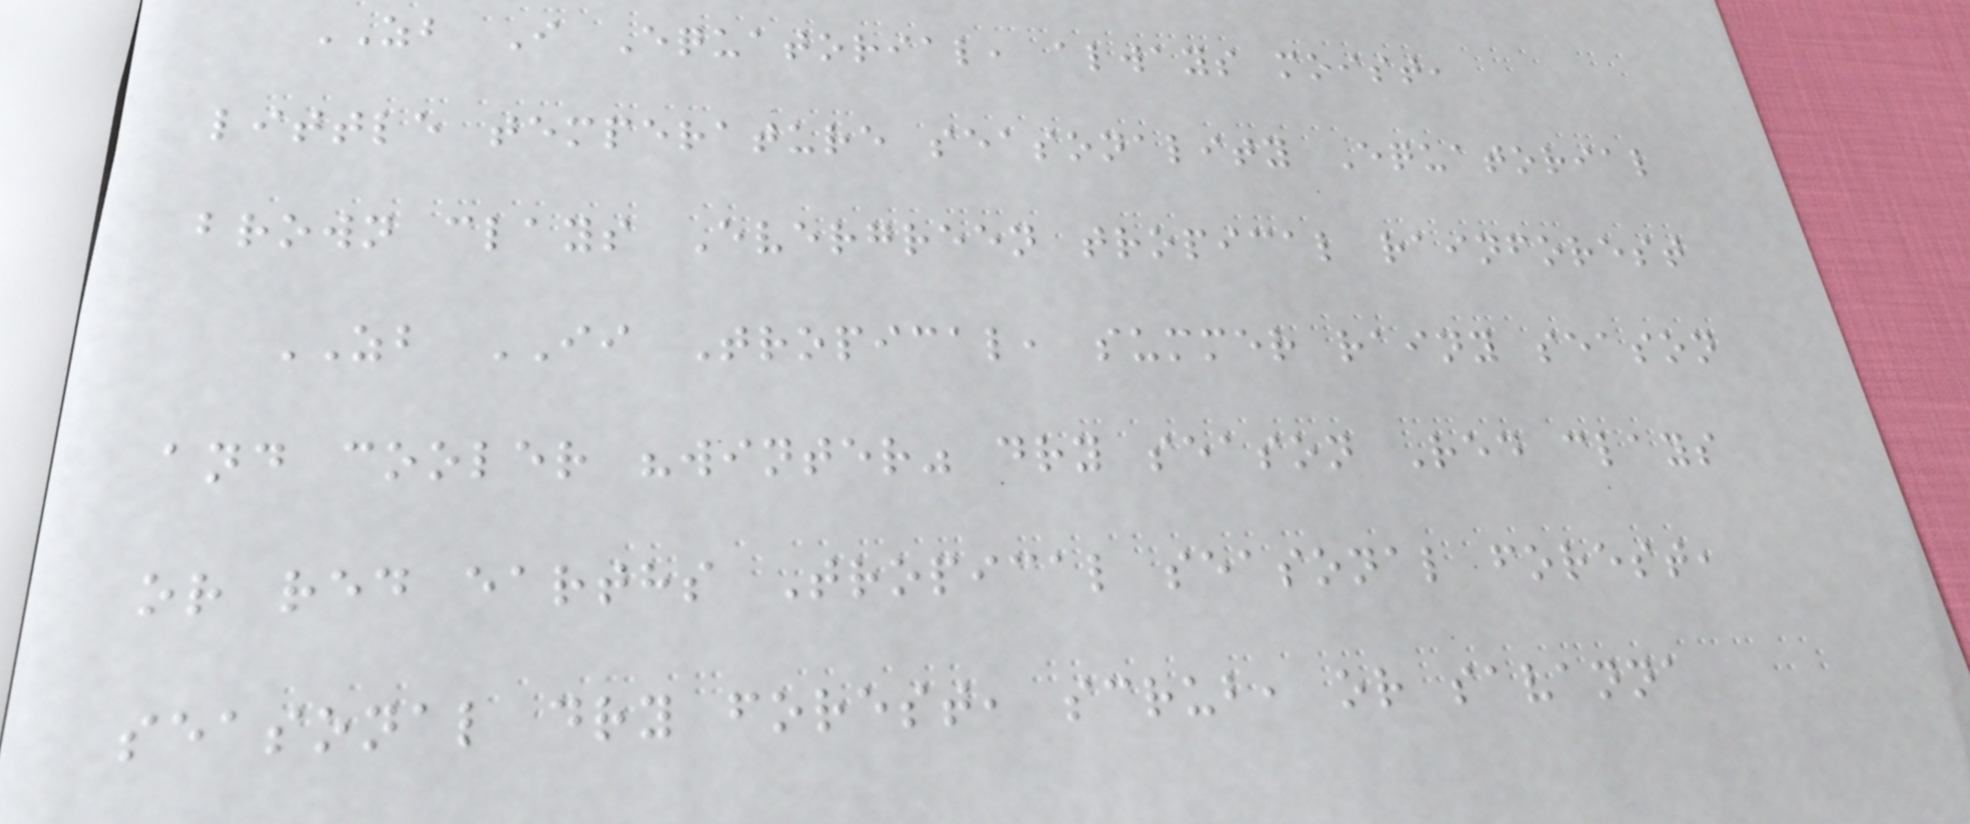ZB I Equatorial, always moist,
little temperature seasonality Equatorial
brown clays Evergreen tropical rainforest
ZB II Tropical, summer rainy season
and cooler "winter" dry season Red clays
or red earths Tropical seasonal forest,
seasonal dry forest, scrub, or savanna
